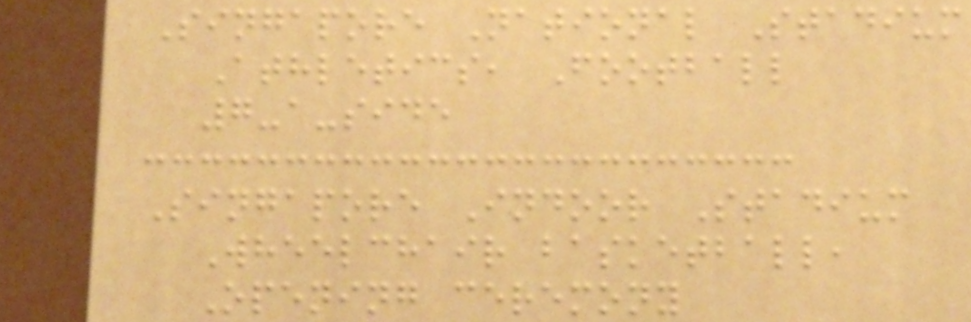Singapore National Stadium
Athletics, Football
7-a-side
Singapore Indoor Stadium
Wheelchair basketball,
Opening ceremony
